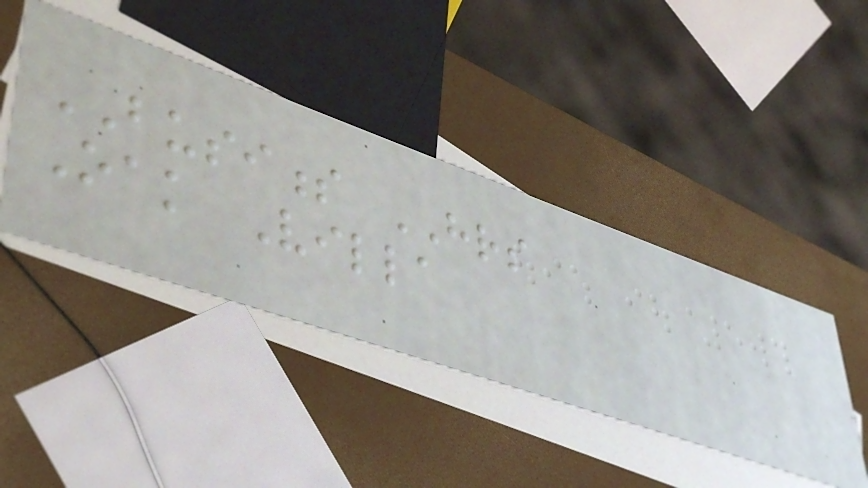BUSINESS HRS
Oak Villa
